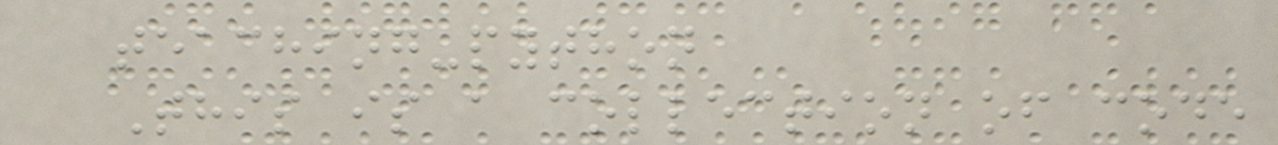teaching-python
This is a collection of code
